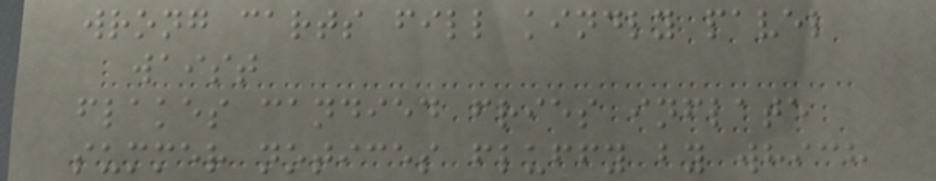wrong carts fill kindly pavel
waist
flakes candied fries inflate
summer notices fluffy by which
